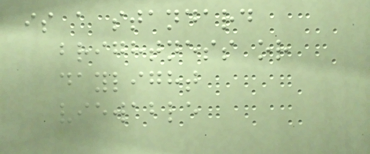is a standard
brightness or
daylight
viewable
